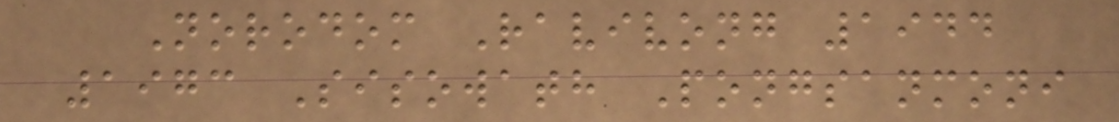Norodom Ravivong 1944
1973 Sisowath Pongsanmoni
